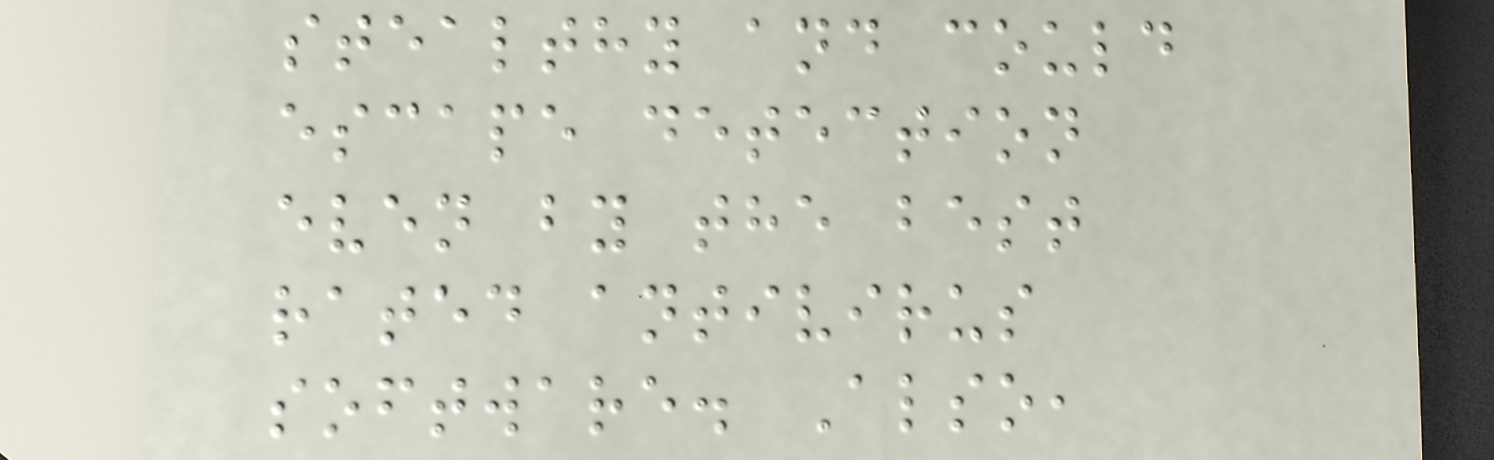stealthy and could
escape detection
even by the best
rated antivirus
software. Also,
